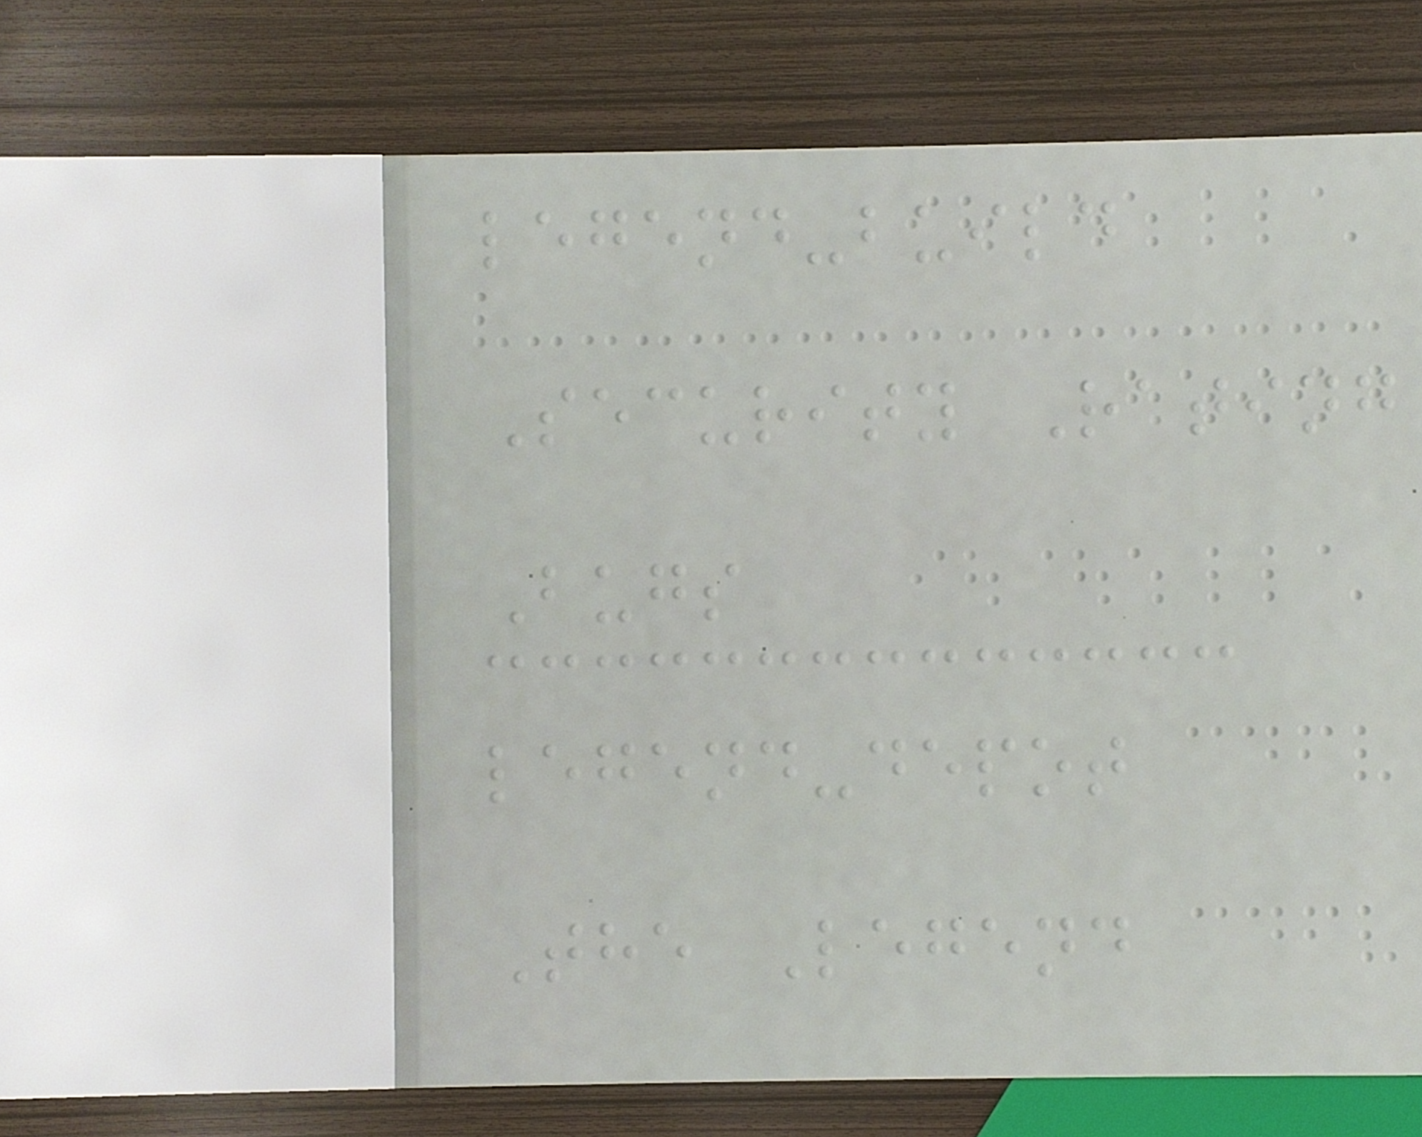legend-build
Security Rating
Bugs
legend-depot
The Legend
